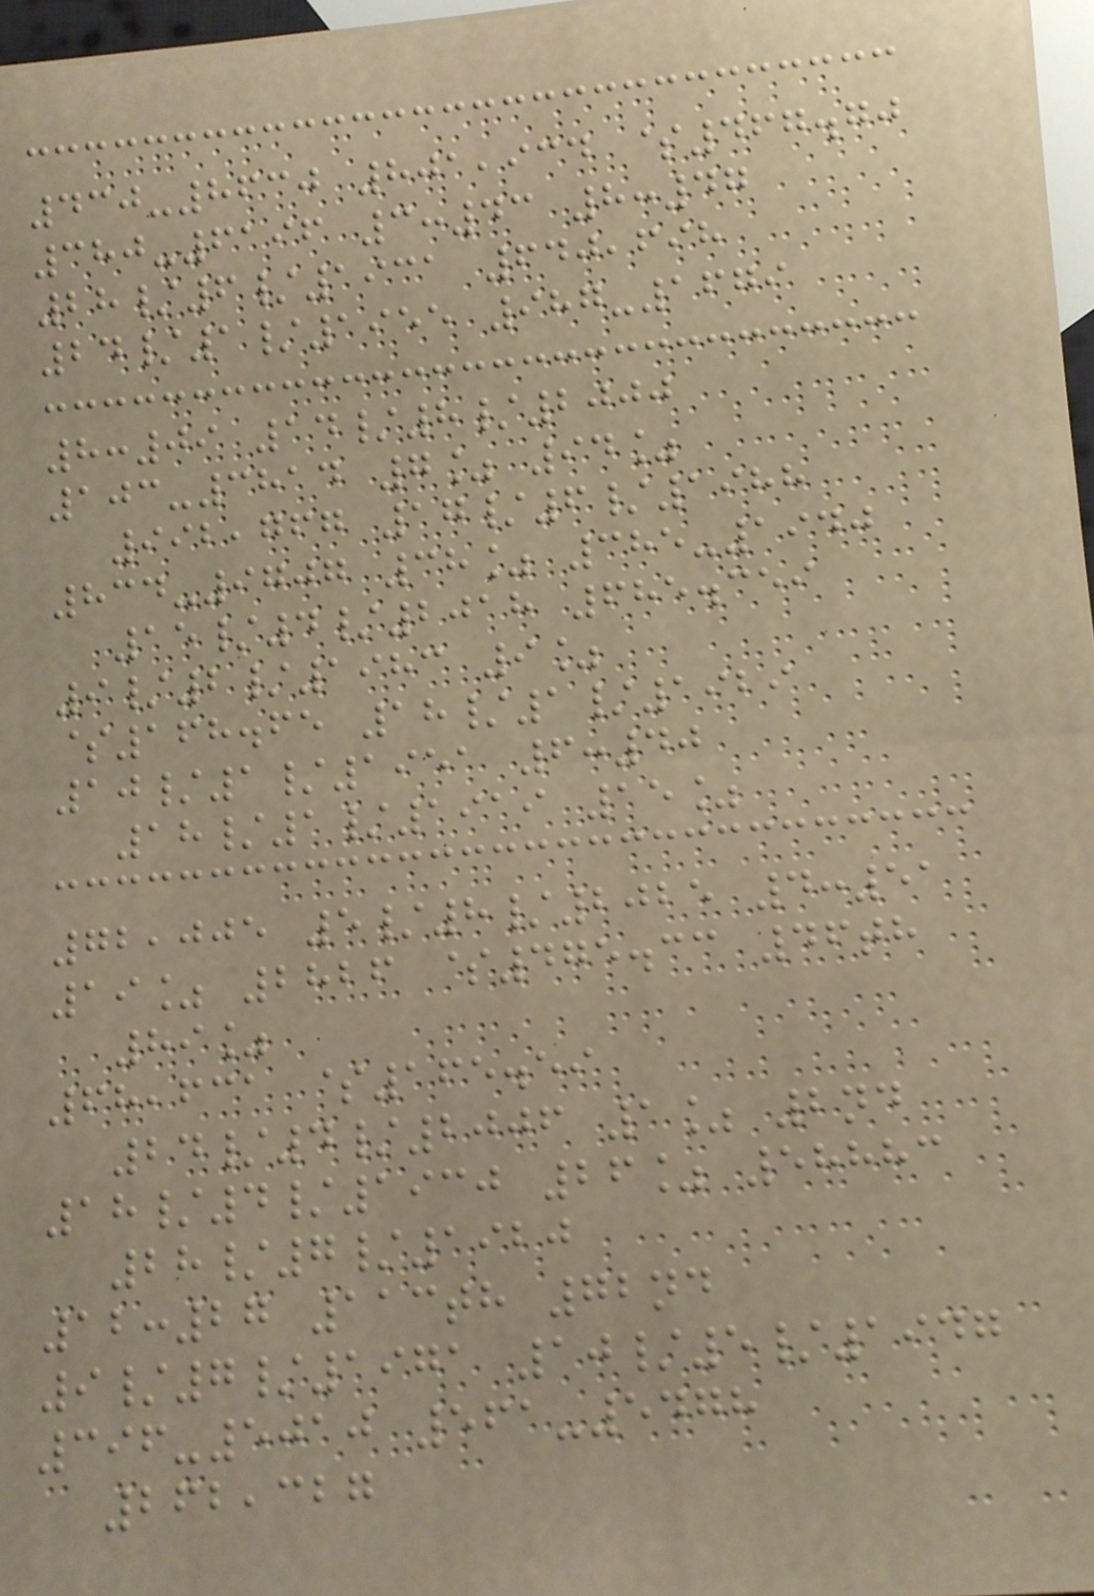430-8630 801,934 $467.70
380-6196 3:43 8:47
28/6/1931 640,698
24/1/1955 987-1679
8:09 14/8/2000
103-3814 7% 94%
992,767 17/6/1988
834-9707 38% 385-1940
15/4/2018 685.359
9/2/1983 9%
$168.65 18/1/1929
10/1/1951 6:40
18/1/1919 15%
72,005 5/8/2025 4:51
19% 2826 $475.33 46th
89%
68,631 $165.59
24/4/2006 1% 2nd
18/4/1930 26% 58883
28/7/1920
12:27 113th 72nd
9/7/1971 10/5/1947
396-5010 561-5478
262,327
